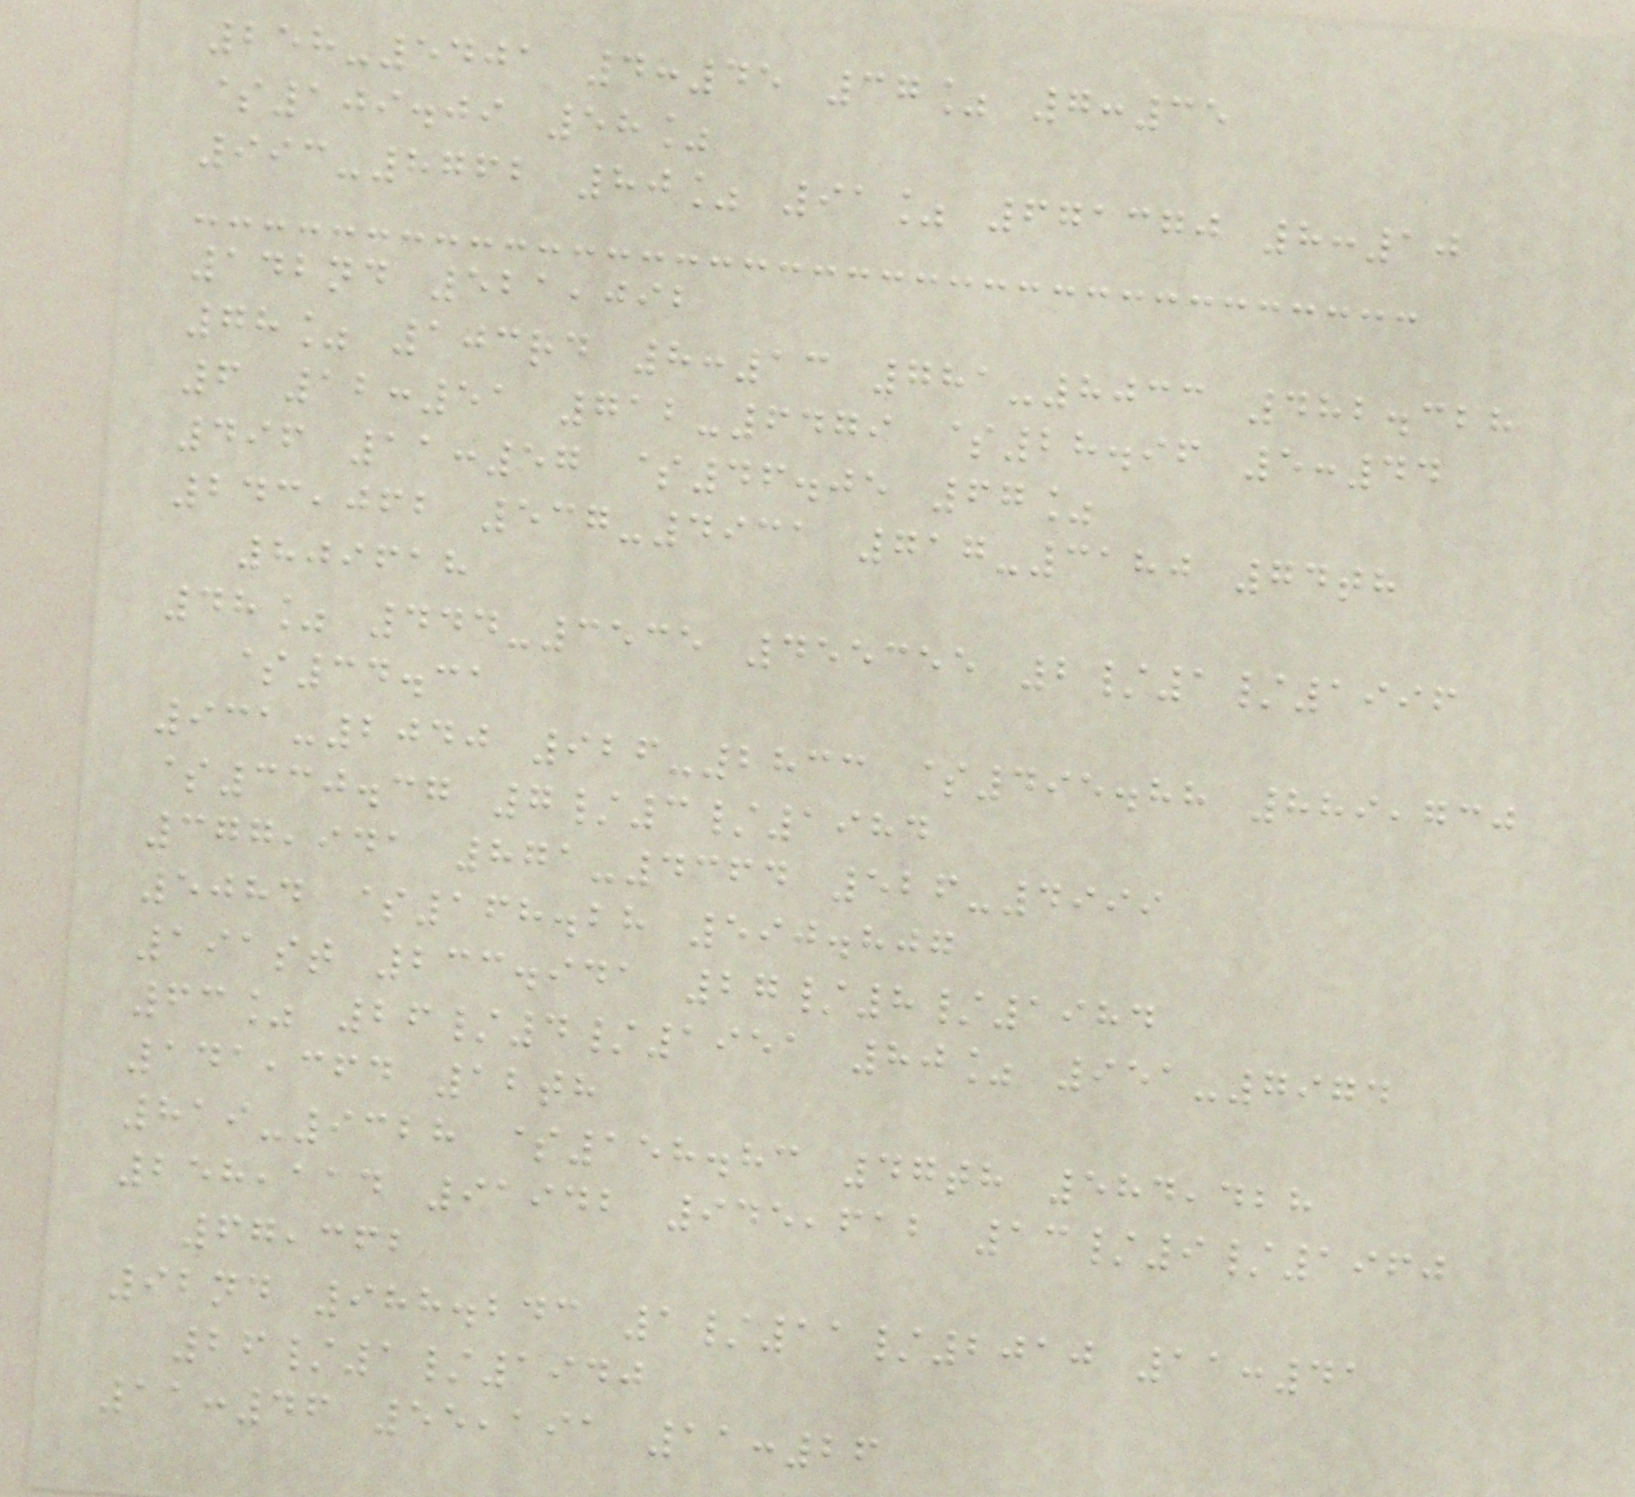258-5401 4:45 37% 7:35
$109.09 58%
993-8762 80% 91% 671370 8:10
142nd 521,092
78% 103rd 8:13 781-8033 482.328
6 12:51 712-6479 $28.96 5:44
496 11:57 $46.05 67%
243,062 537-4931 717-3180 74th
809618
48% 444-3535 455355 2/1/1996
$34.31
931-2040 926-2833 $495.88 889,730
$330.37 7/3/1984
377,941 871-4364 526-4999
5084 $168.28 590.807
191st 233.941 27/8/1984
63% 26/4/1951 80% 951-7974
141,364 12th
819-9328 $158.83 47th 584,428
258,114 91942 945,612 13/9/1960
67,362
92nd 988.243 1/11/2010 11:41
26/1/1940
11:46 55,191 11:26
